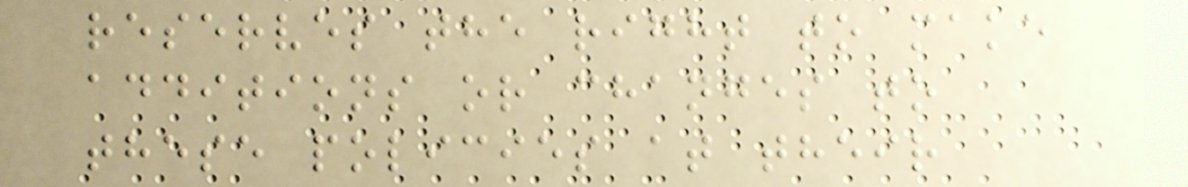reserves the right to make
additions or changes to
these policies at their
